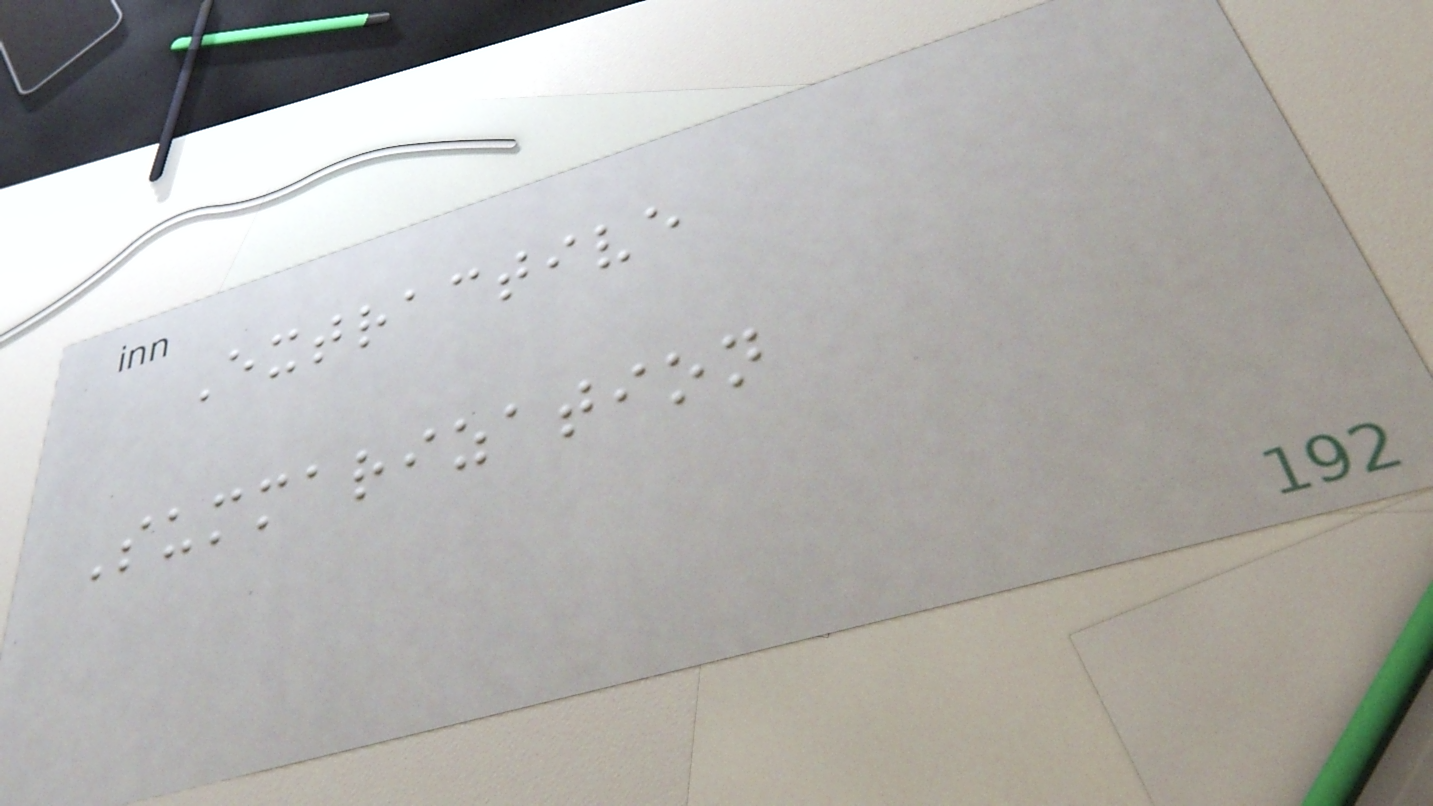Extractive
Summarization
